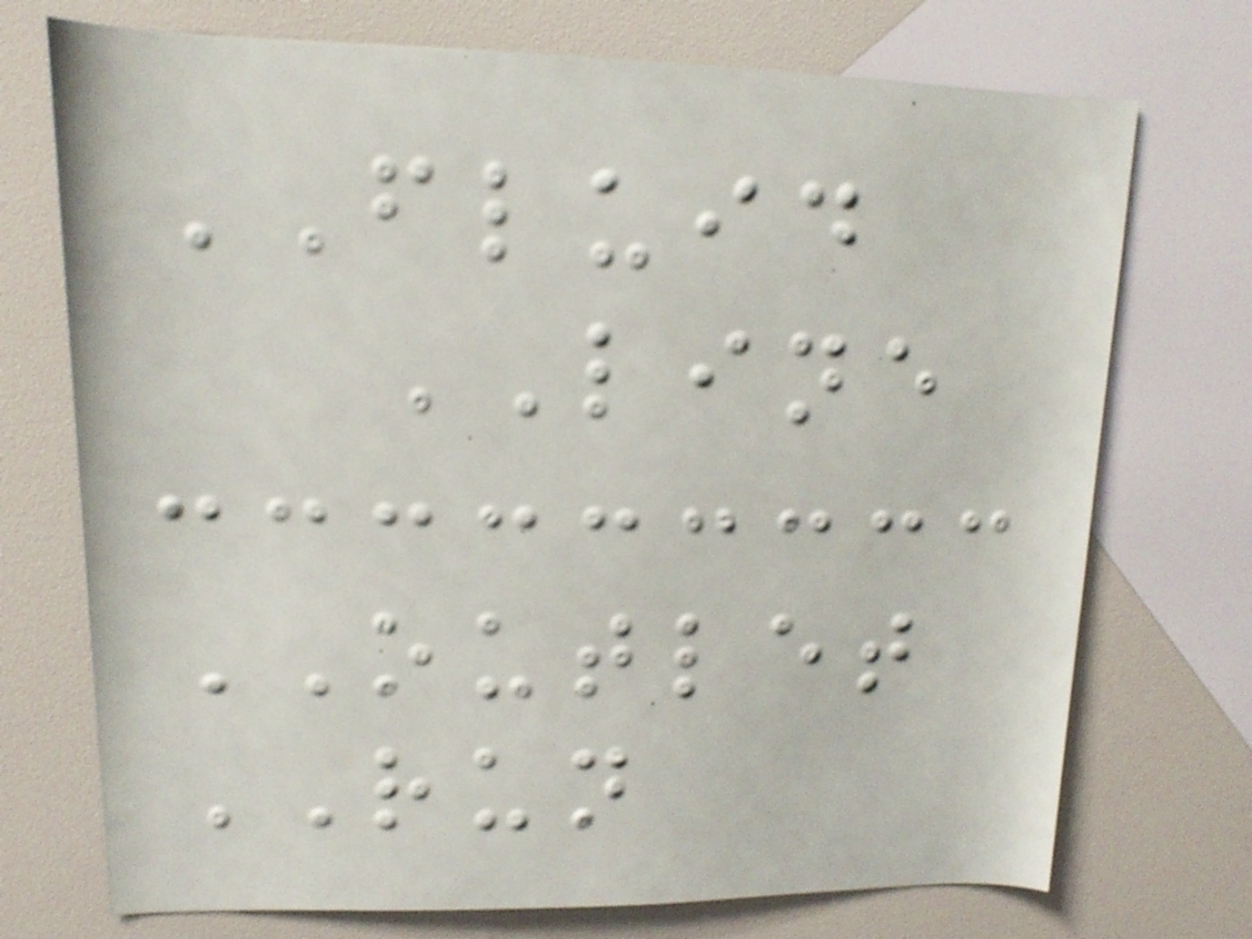FLUID
LINE
OUTLET
RUN
